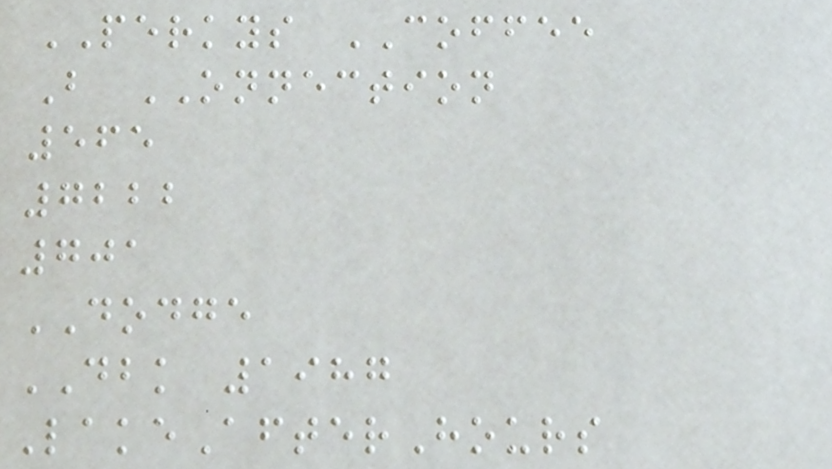PERKYS COFFEE
B ONNECTION
565
7222
701
DODGE
DBK 1987
LakeAfterHours
